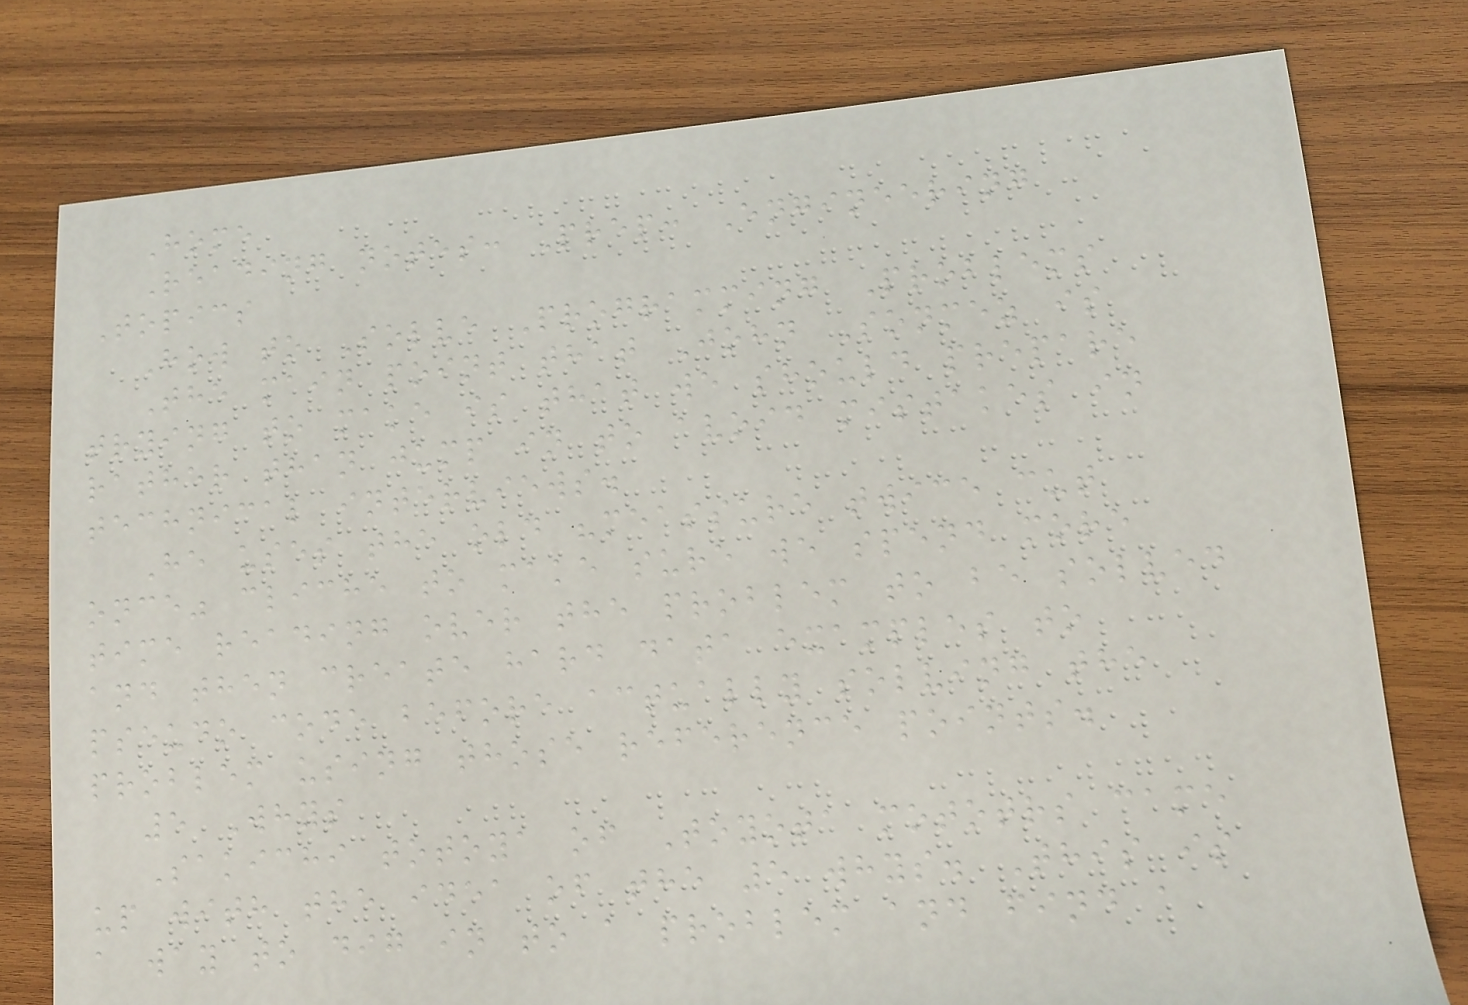Home
Reading notes: Prep: Engineering
Topics
How to Solve Programming Problems
The main point that John Sonmez is
trying to make is that we should prepare
rather than jump in to avoid mistakes in
technical interviews.
He uses the old "meassure twice cut
once" cliche to make sure we spend more
time reading over the problem to be solved
and then create hard data examples to
pseudo code before actually solving the
problem using those reference points.
5 Whys
Sakichi totoya of Toyota mototrs came
up with the idea of the 5 whys. This is
a way to dig in to a problem and find a
